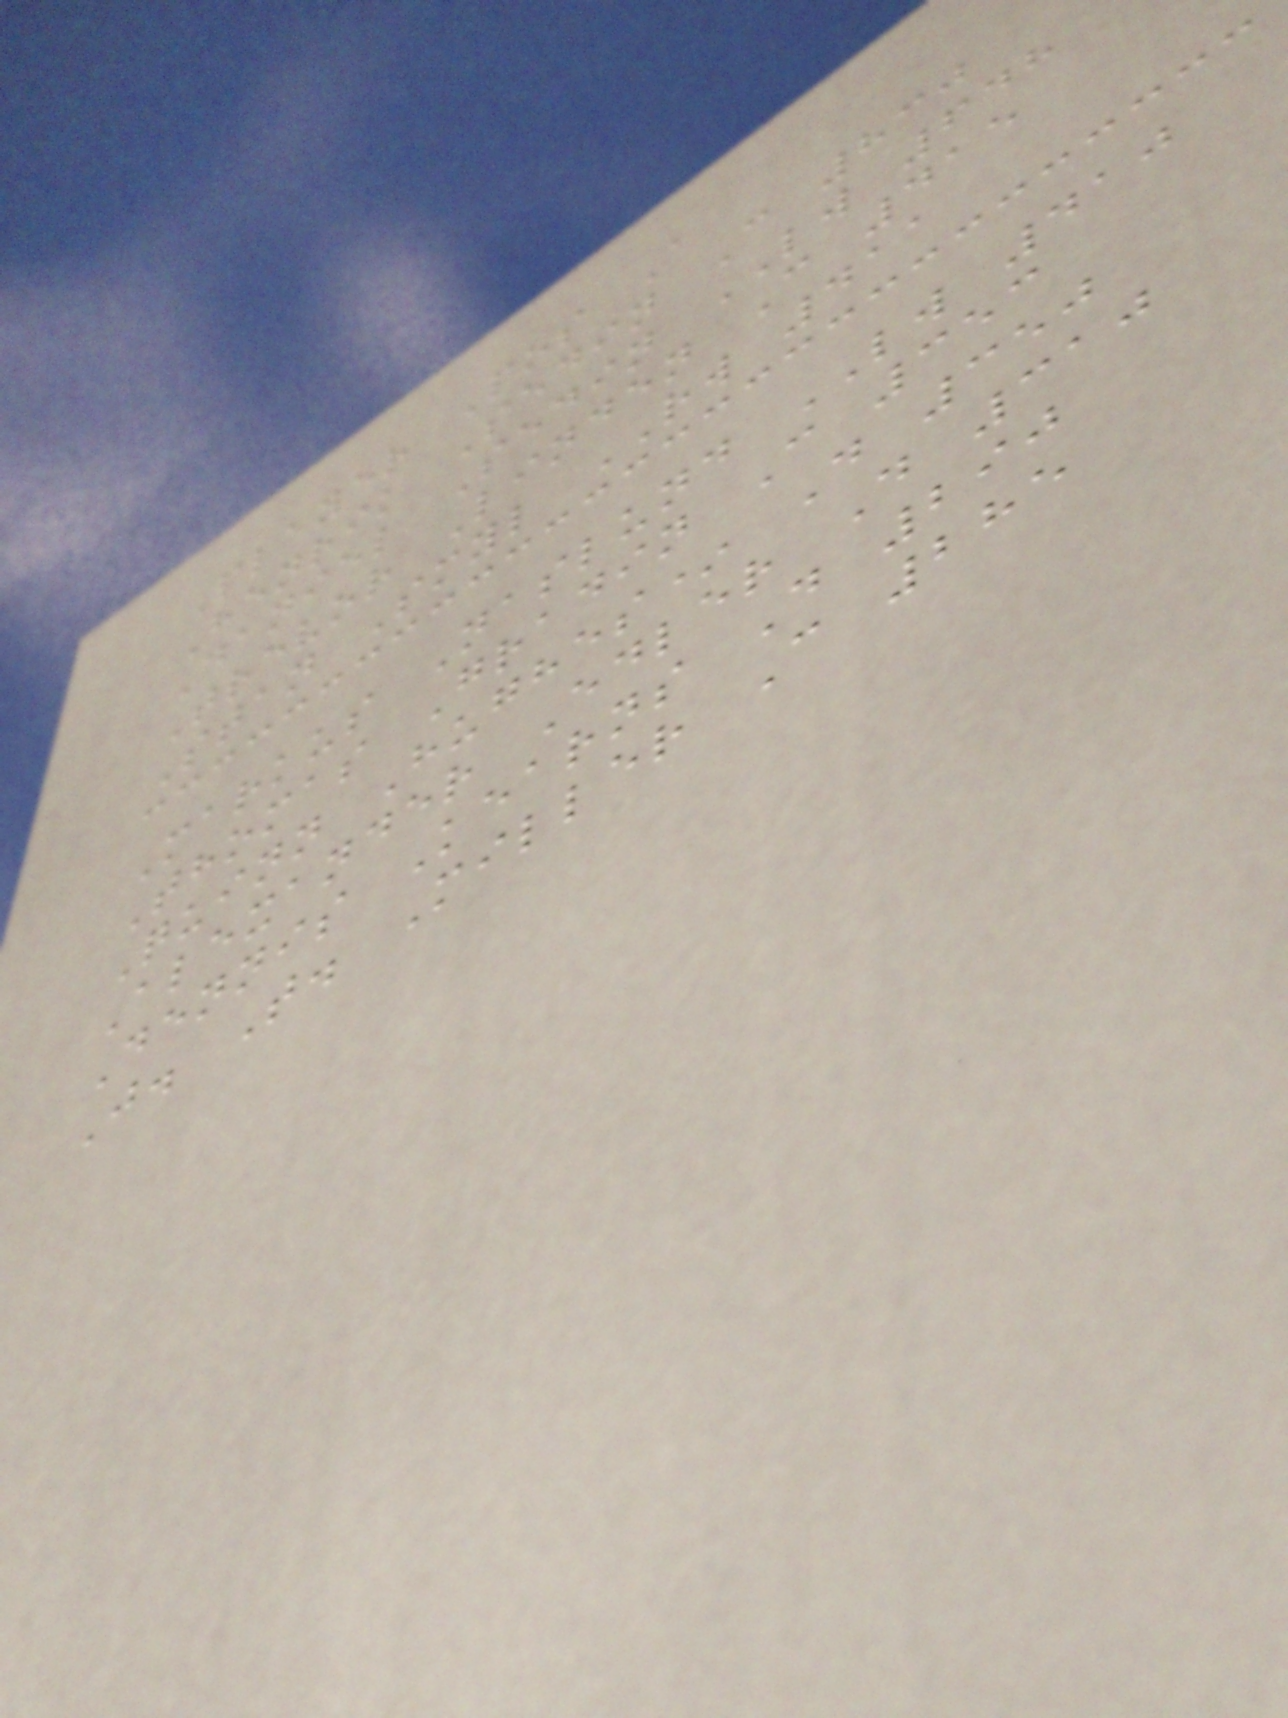Player Pos A
Henrik Sedin C 830
Daniel Sedin LW 648
Trevor Linden C 415
Stan Smyl RW 411
Markus Naslund LW 410
Thomas Gradin C 353
Quinn Hughes* D 350
Alexander Edler D 310
Dennis Kearns D 290
J. T. Miller C 285
